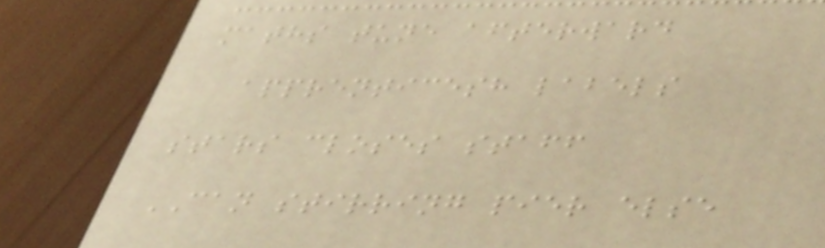maths tune afterward
apprenticesh labels
stars closes staff
CAN stirring pier else
